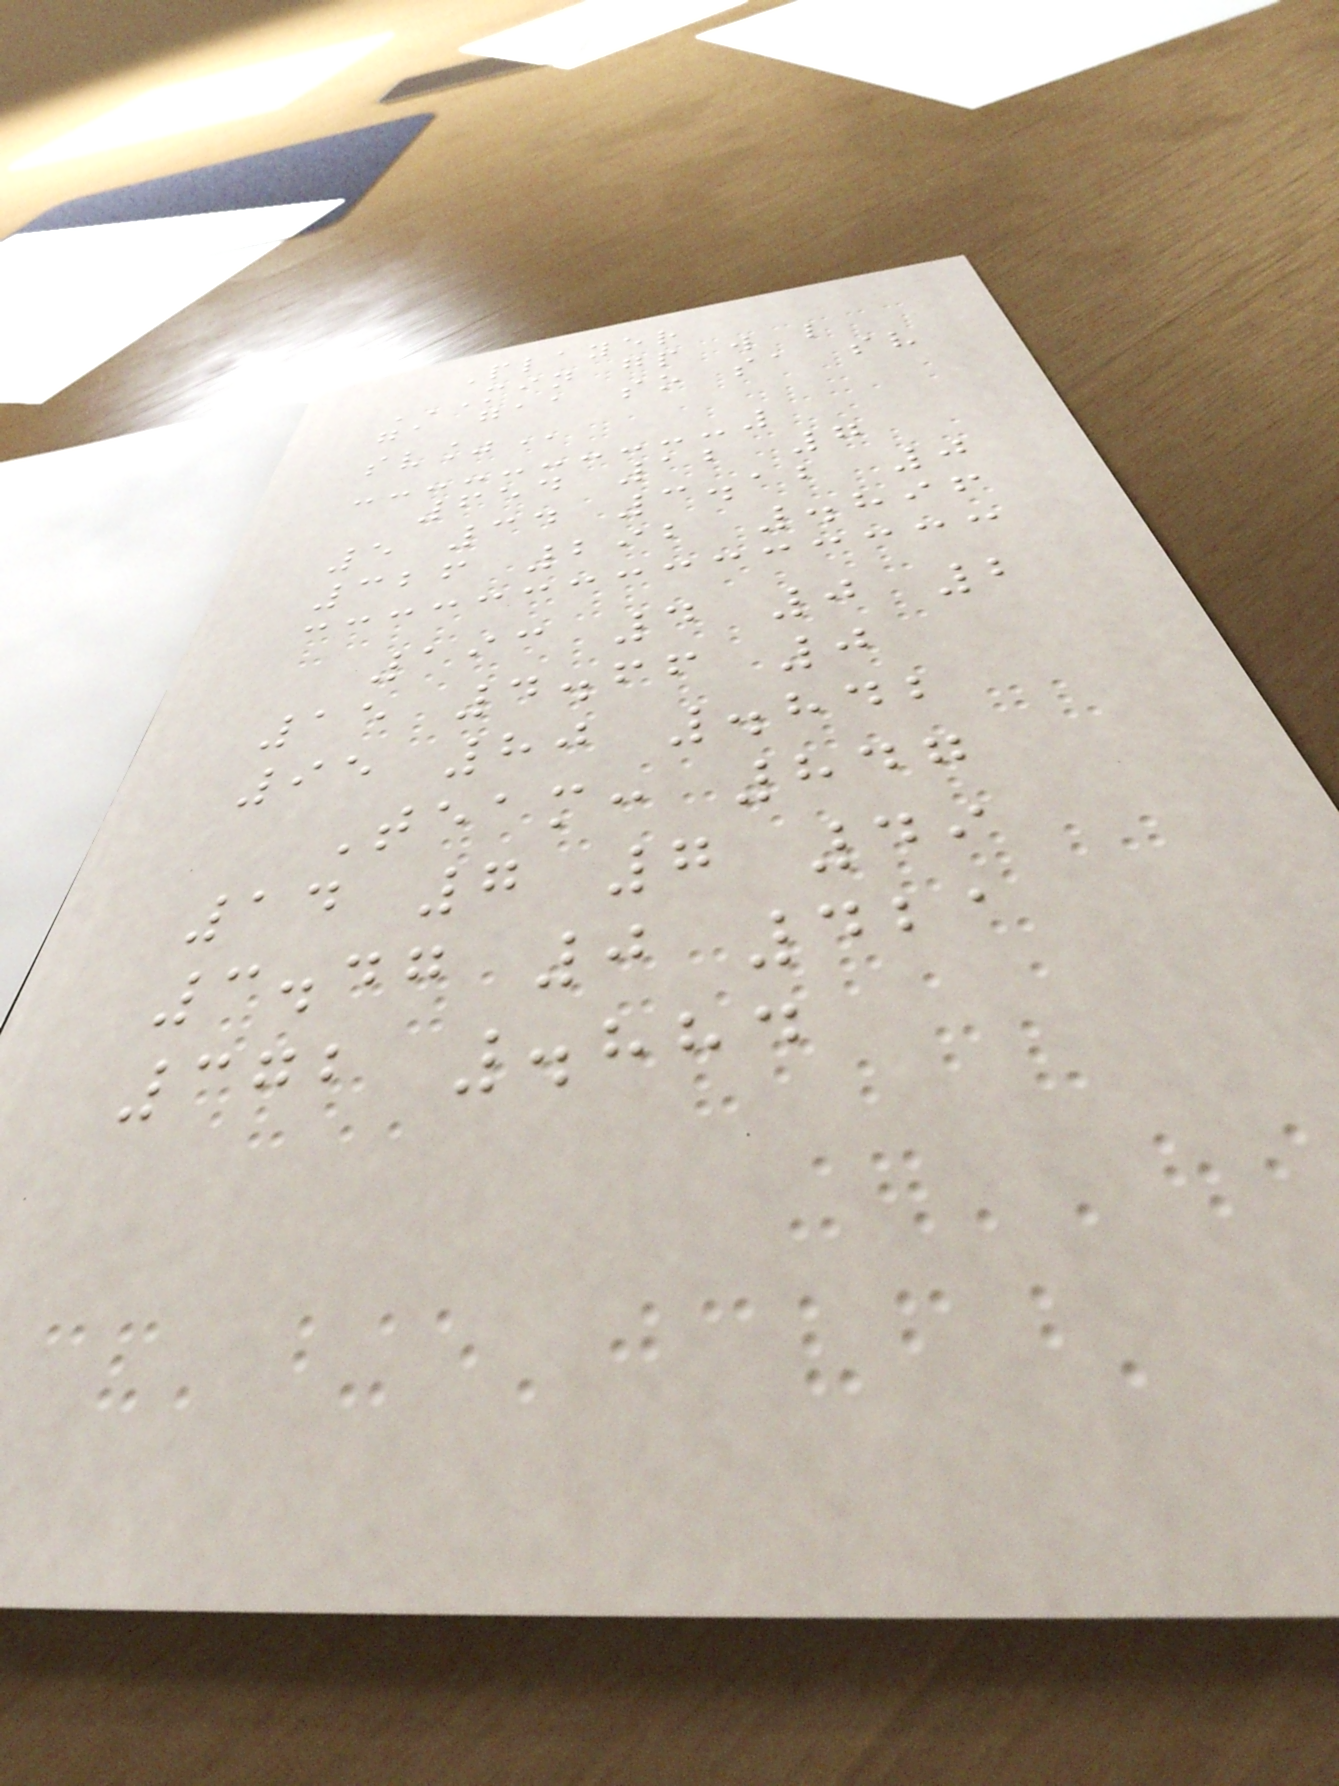Player
MIN GP W L
GA GAA SO SA SV
SV%
654 12 7
5 34 3.12 0
326 292 .896
193 4 0 2
15 4.66 0
95 80 .842
Team: 847
14 7 7 49
3.47 0 421
372 .884
